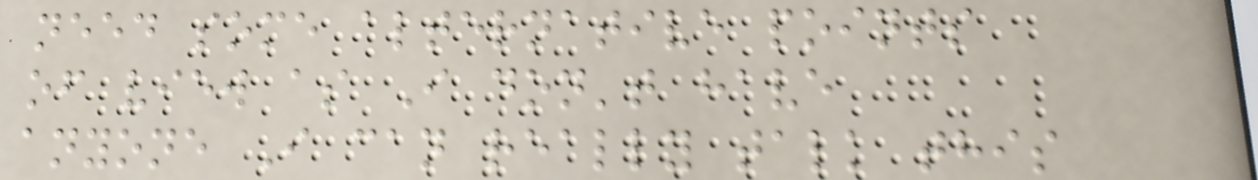need some alternative points
of view as I don't have
anyone I can really talk this
